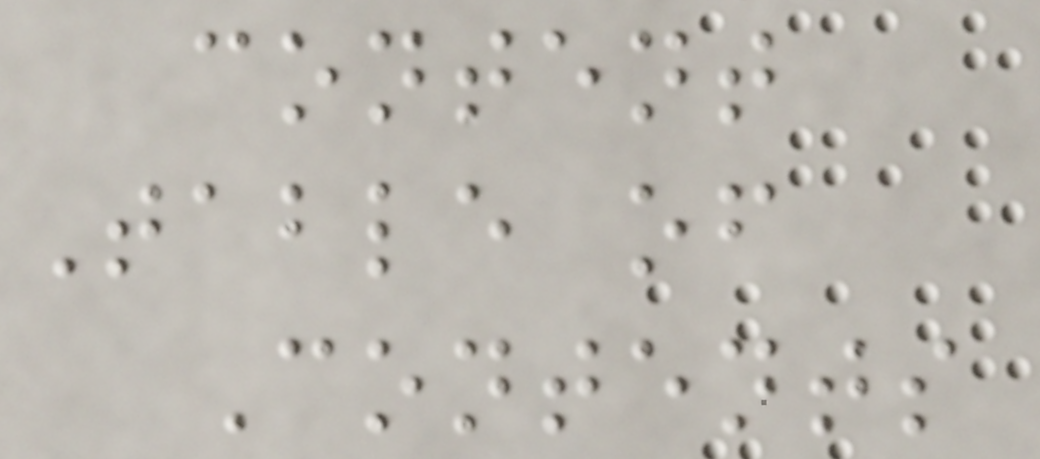content
Table of
Contents
